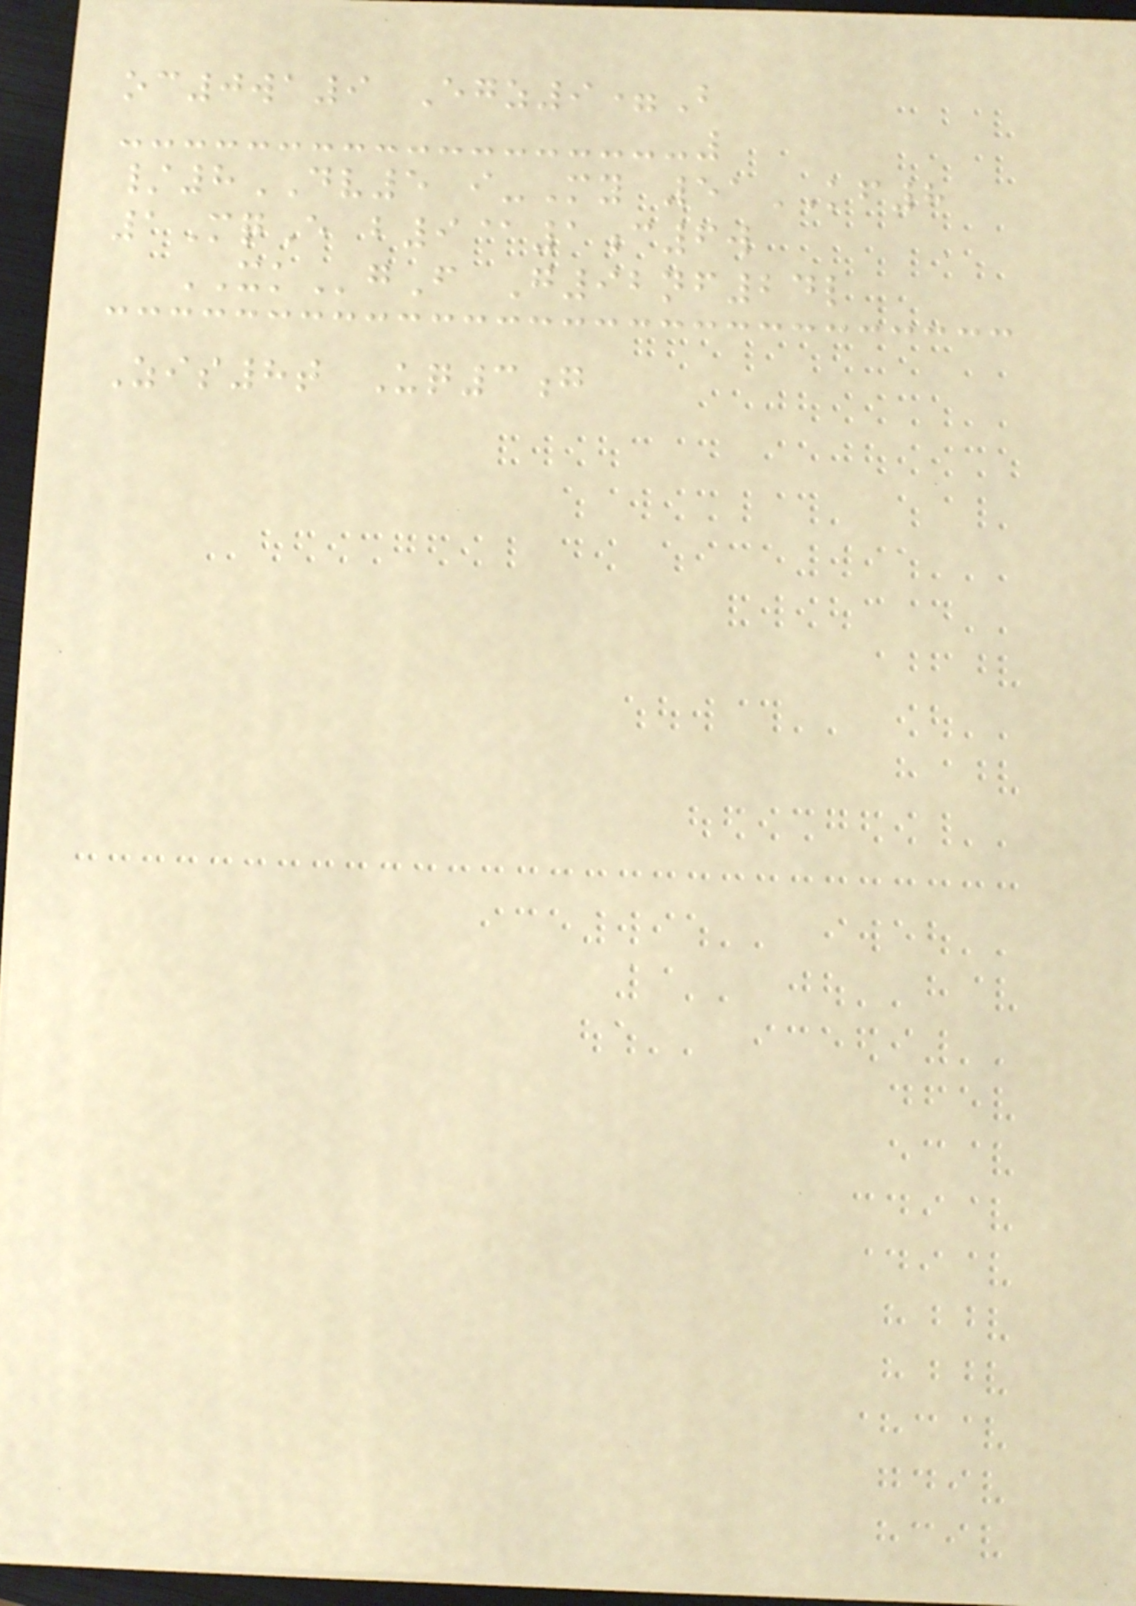oc0wa9 Egz9=B
/8DV5 i-My 51KF8
1MqE b9@1c6w
XKgF G92nf24l
Zis8t Uq3g
